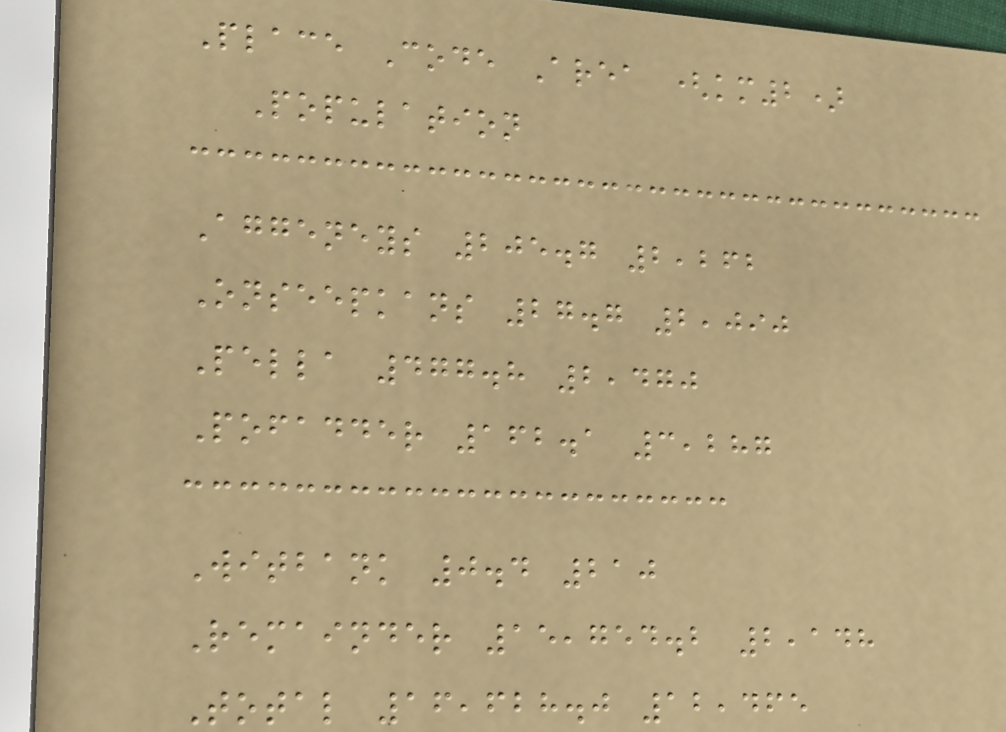Place Code Area (km2)
Population
Aggeneys 205.7 2,262
Onseepkans 27.7 2,090
Pella 477.8 2,470
Pofadder 162.1 3,287
Witbank 0.4 210
Remainder 15,754.2 2,148
Total 16,628.0 12,465
